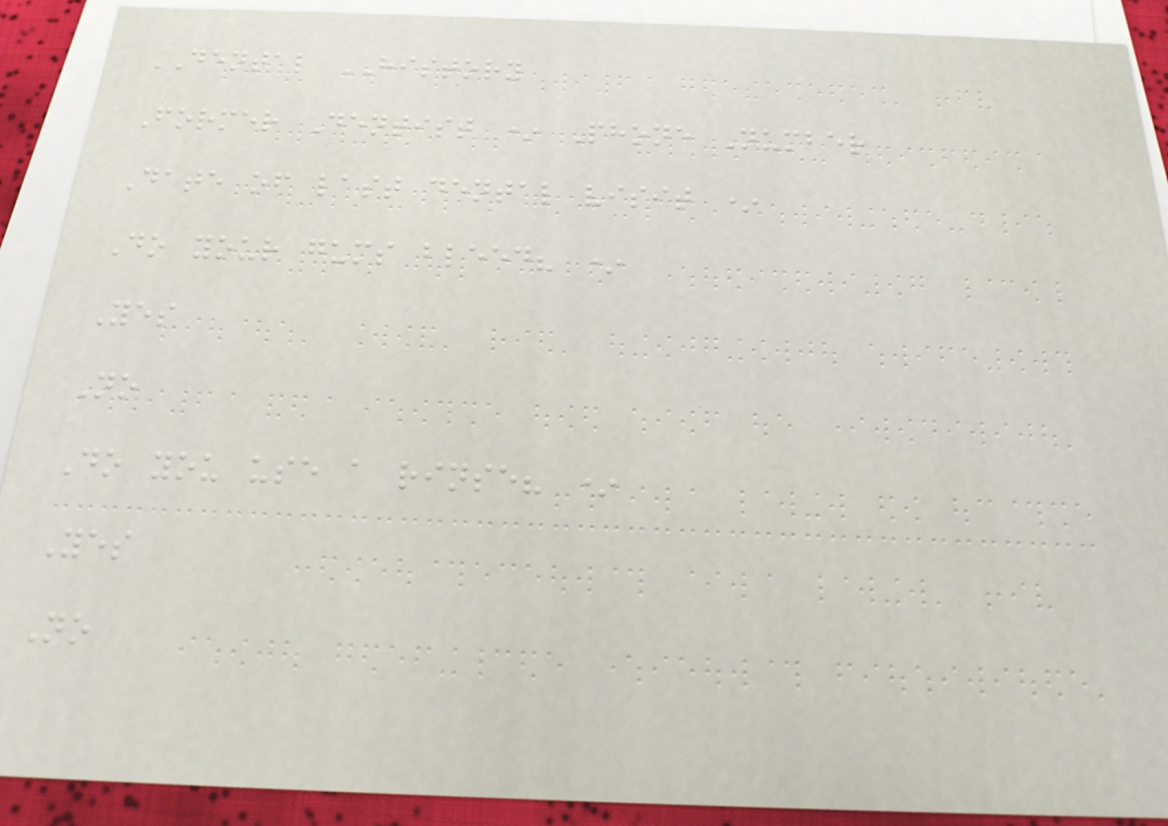DENTAL HISTORY
Former Dentist * Phone Number
Date of last dental visit *
Do your gums bleed? *
Yes
No
Do you use a rinse? *
Yes
No
